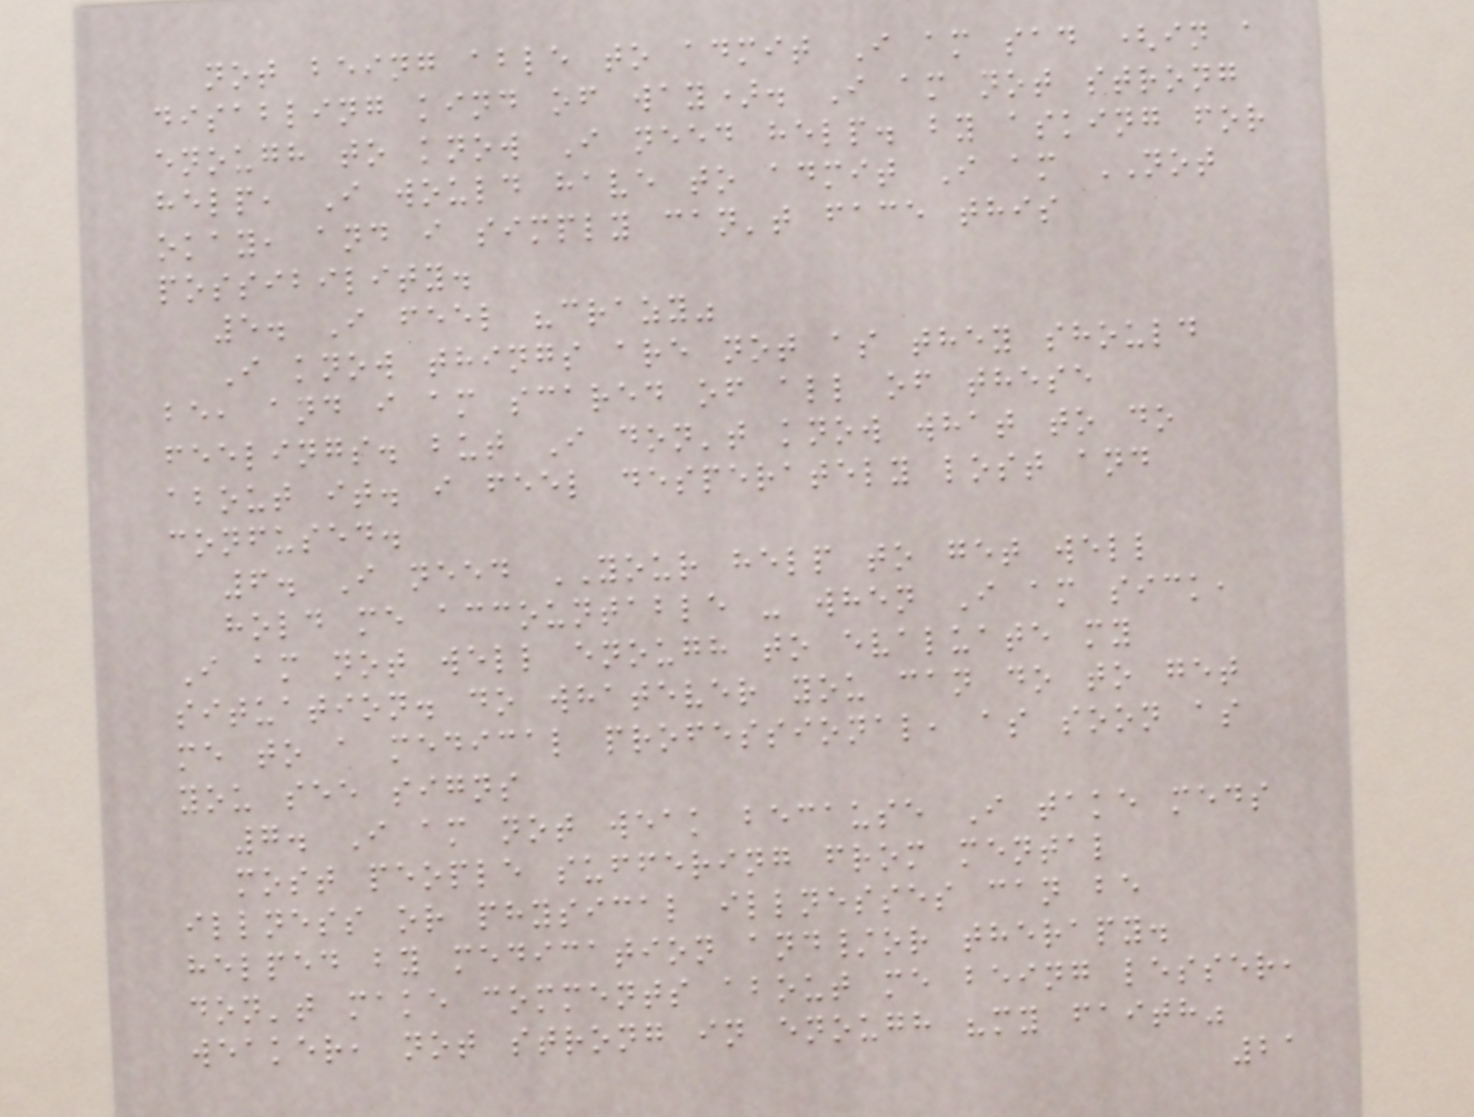not being able to admit I am sad (in a
disabling kind of way). I am not strong
enough to know I need help. by asking for
help, I would have to admit I am NOT
okay, and i simply can't face this
possibility.
5. I feel "crazy"
I know things are not as they should
be, and i am scared of all of these
feelings. but I don't know what to do
about it. i feel desperately lost and
confused.
6. I need YOUR help to get well
hold me accountable - when I am sick,
I am not well enough to evaluate my
situation. do whatever you can do to get
me to a medical professional, as soon as
you see signs
7. I am not weak because I take meds
most people suffering from mental
illness or physical illnesses can be
helped by medication and/or therapy.
don't make comments about me being lesser,
weaker, not strong in enough "my faith"
21
